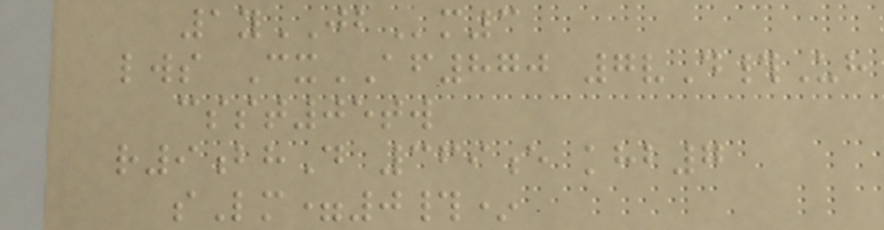1yJBm3
lws CxAF870 7vD#Uh
csst05tw
r9bhD 369e khb7
sLm=0#*
